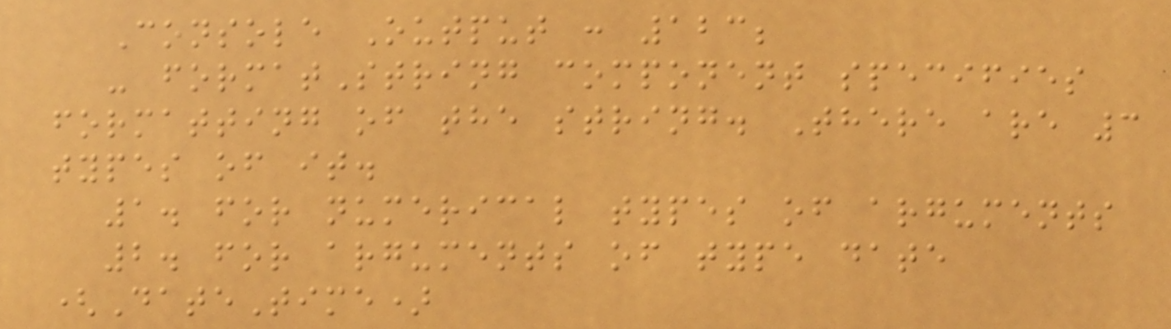Console Output : 123;
- formatString component specifies
formatting of the string. There are 3
types of it.
1. for numerical types of arguments
2. for arguments of type date
(DateTime)
